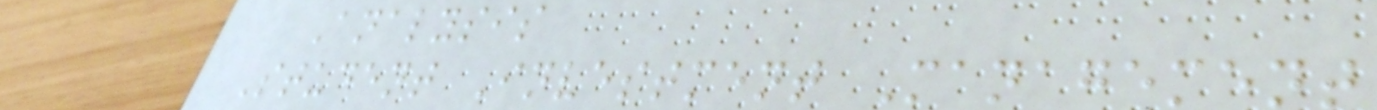Analysis
Student Investment Management
